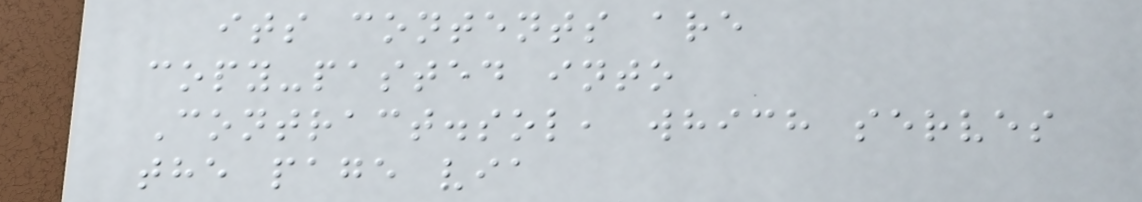its contents are
copy-pasted into
Contract.sol, which serves
the page via
